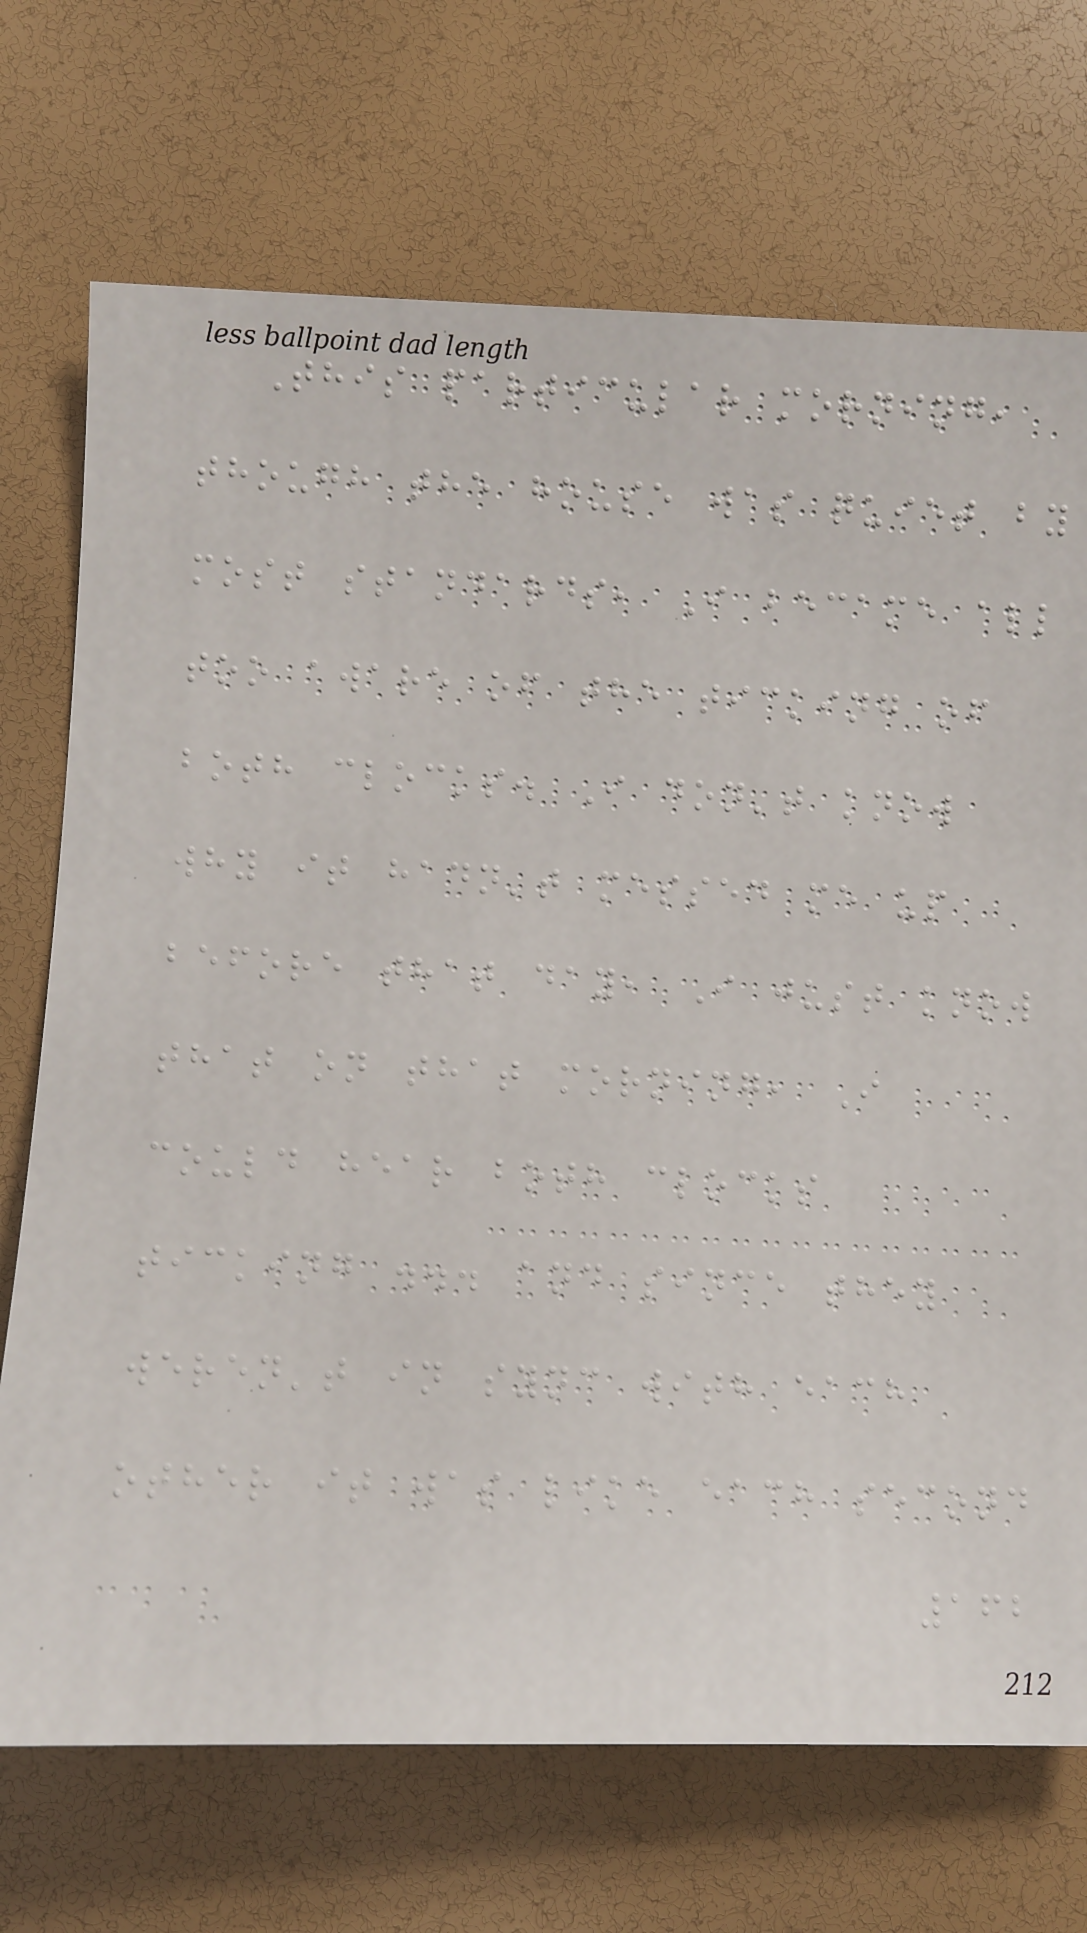This particular morning,
though the house was quiet by
most standards, I became all
too aware of the ticking of
both clocks. I don't know
why it hadn't messed me up
before that day, I just know
that on that morning, I
could hear both clocks
ticking ... and since they
weren't in sync with each
other it was like each second
162
